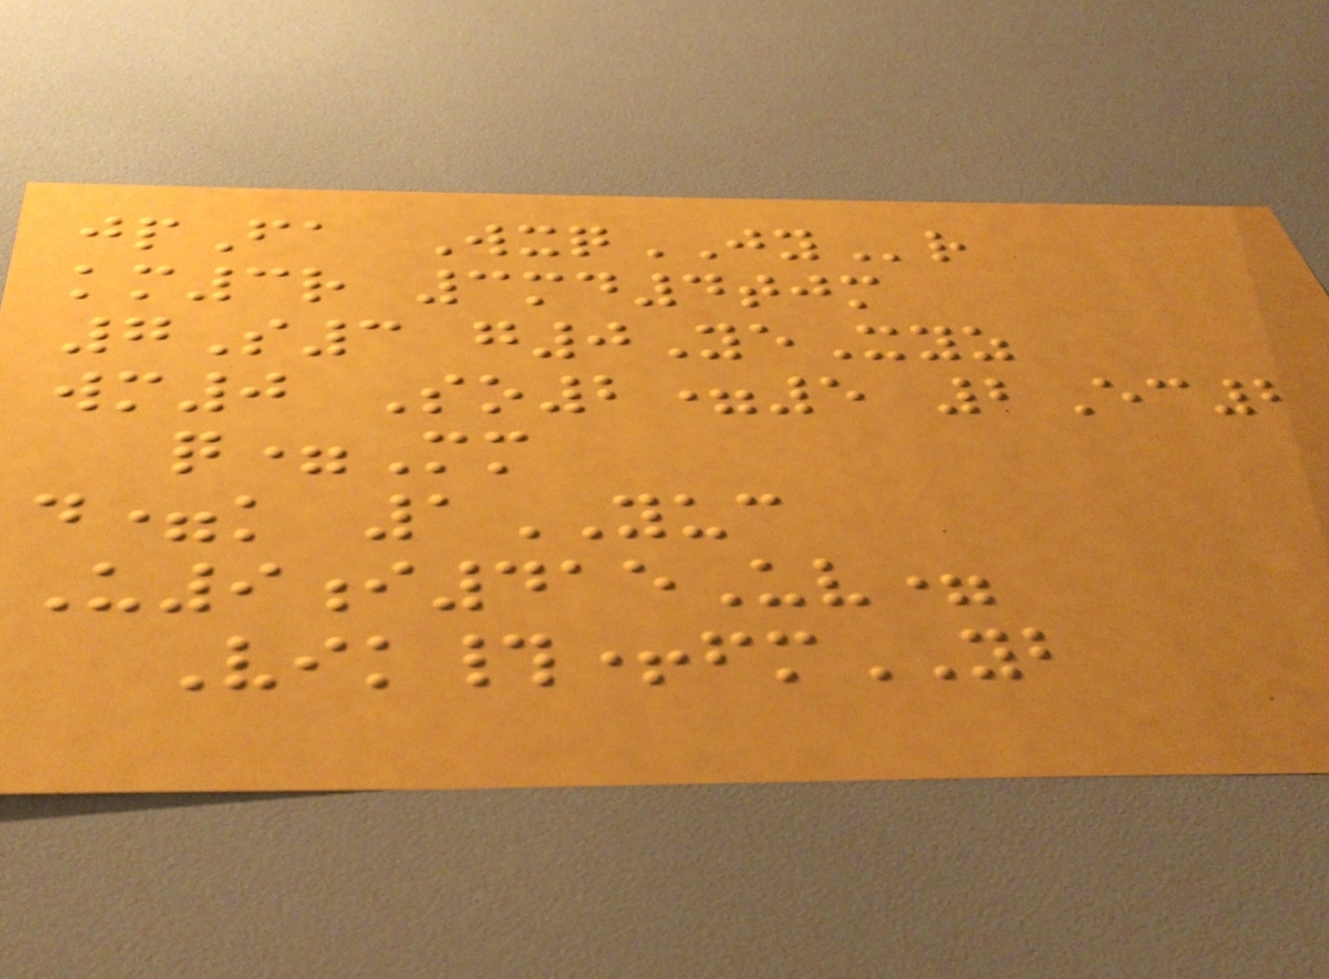jpFa WxqJYr
km3r 3md4tjm
7S3 g0YeXyz
wm0 So2=5 2Ec2
q=Mm
d=k 1YUC
U9i415Uv=
Vik#+fmYB
